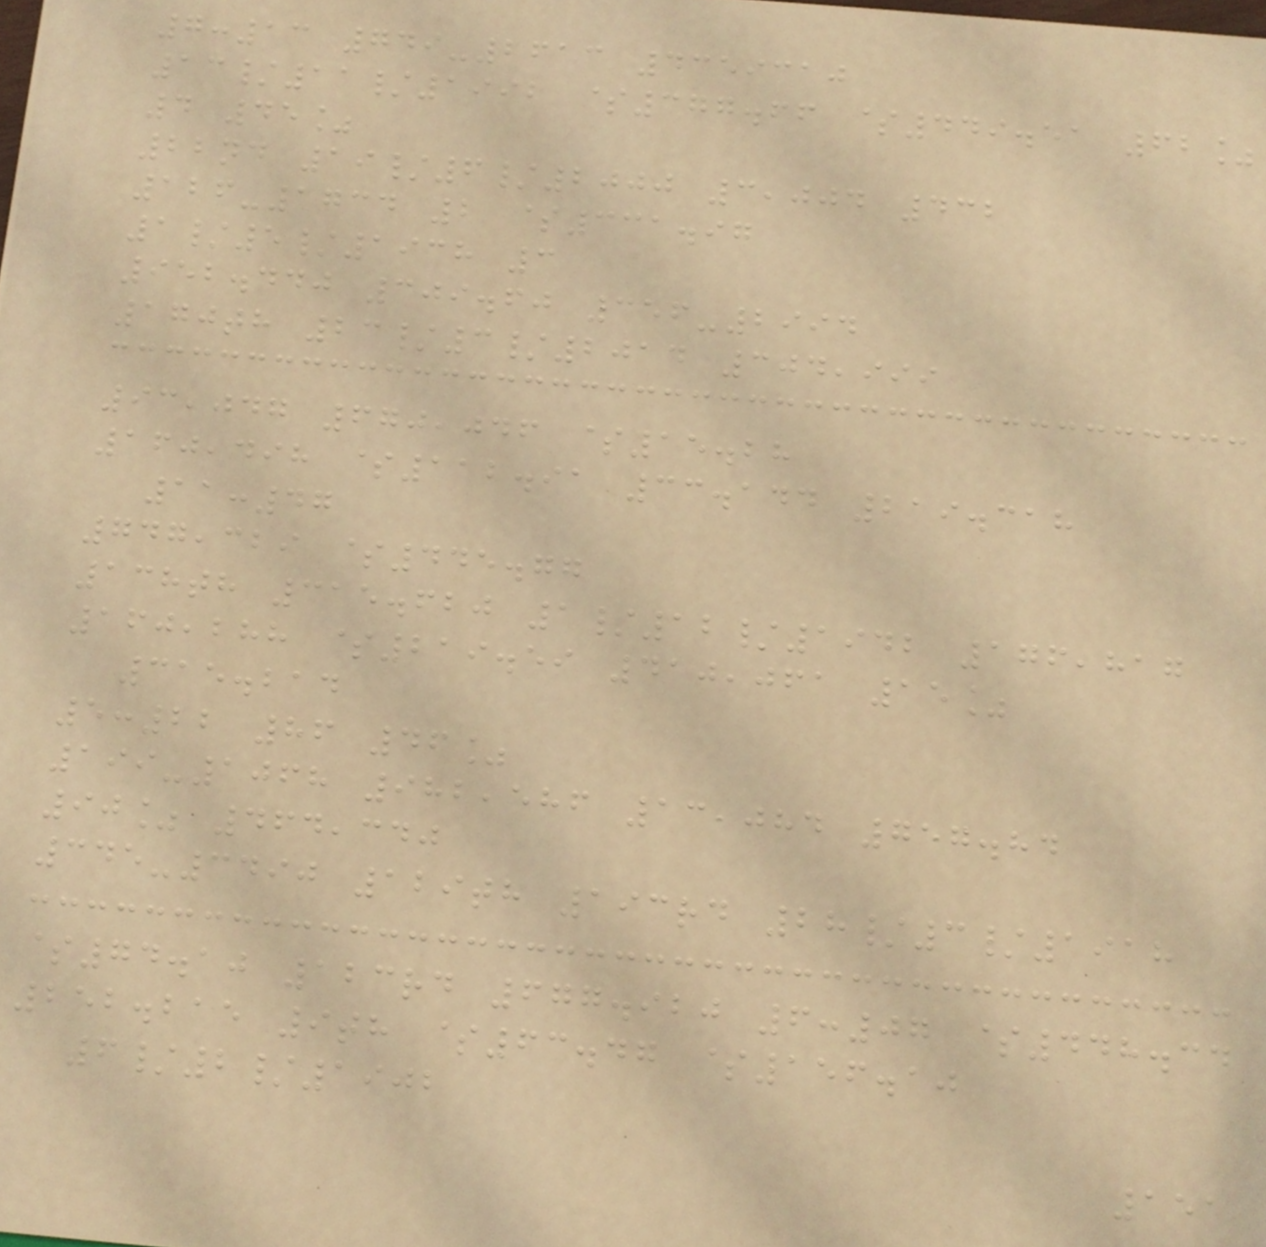7:13 749-2613 4359310
13/11/1992 $377.66 $449.51 62%
4 45%
22nd 19/6/2000 3,004 432
126-1734 2 $331.97
1/5/1938 3
952.440 309.60 356-2994
170th 23/3/2014 304,999
93,047 670,046 $15.28
160,498 $112.91 33.144 219.318
11:47
747,329 $445.77
138th 315.620 1/12/1942 176,817
160,288 $219.59 410,061 15%
315.214
5:22 86 46%
199-1068 982,586 13,084 757.84
90% 464,340
345-3490 129th 193rd 28/3/1918
$74.10 123rd 677.920 6:07 $448.34
252.215 9th $63.47 $156.10
6/2/1902
151
